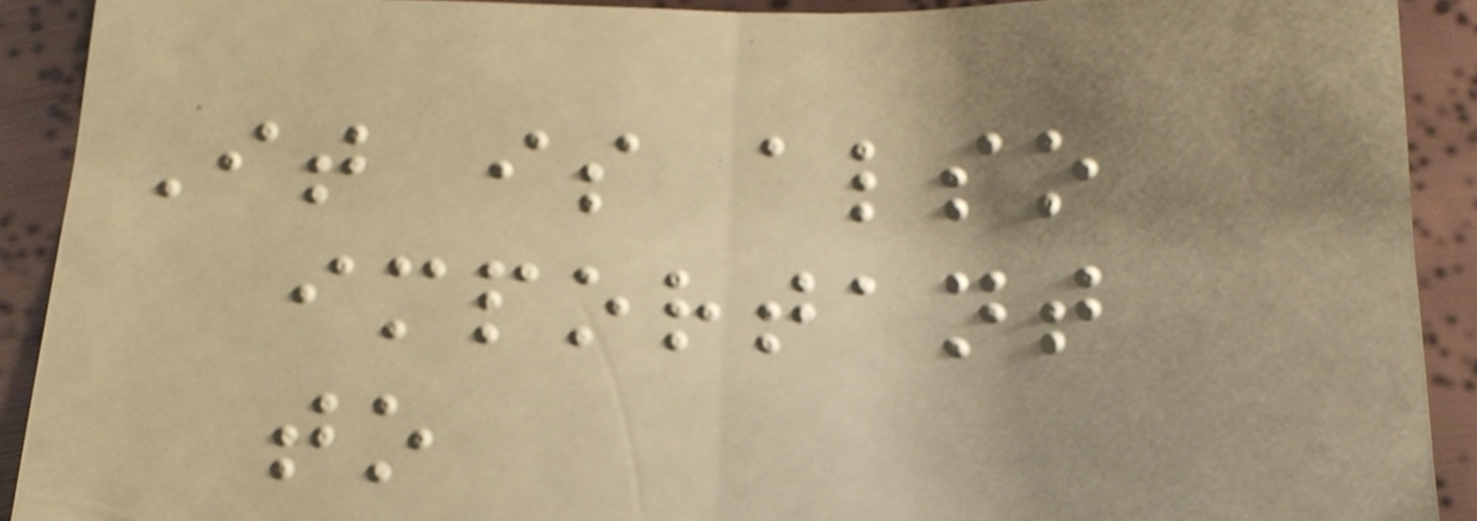It is also
important
to
